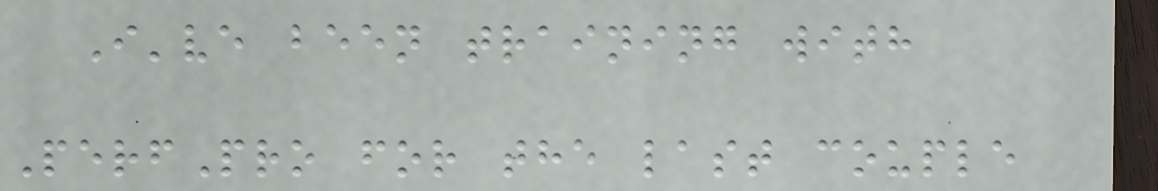I've been training with
PerfPro for the last couple
